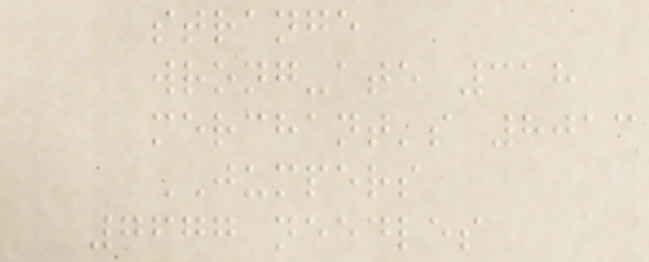strange
wrong-ate 318
merchant's 8013
JUMPERS
7677 needles
